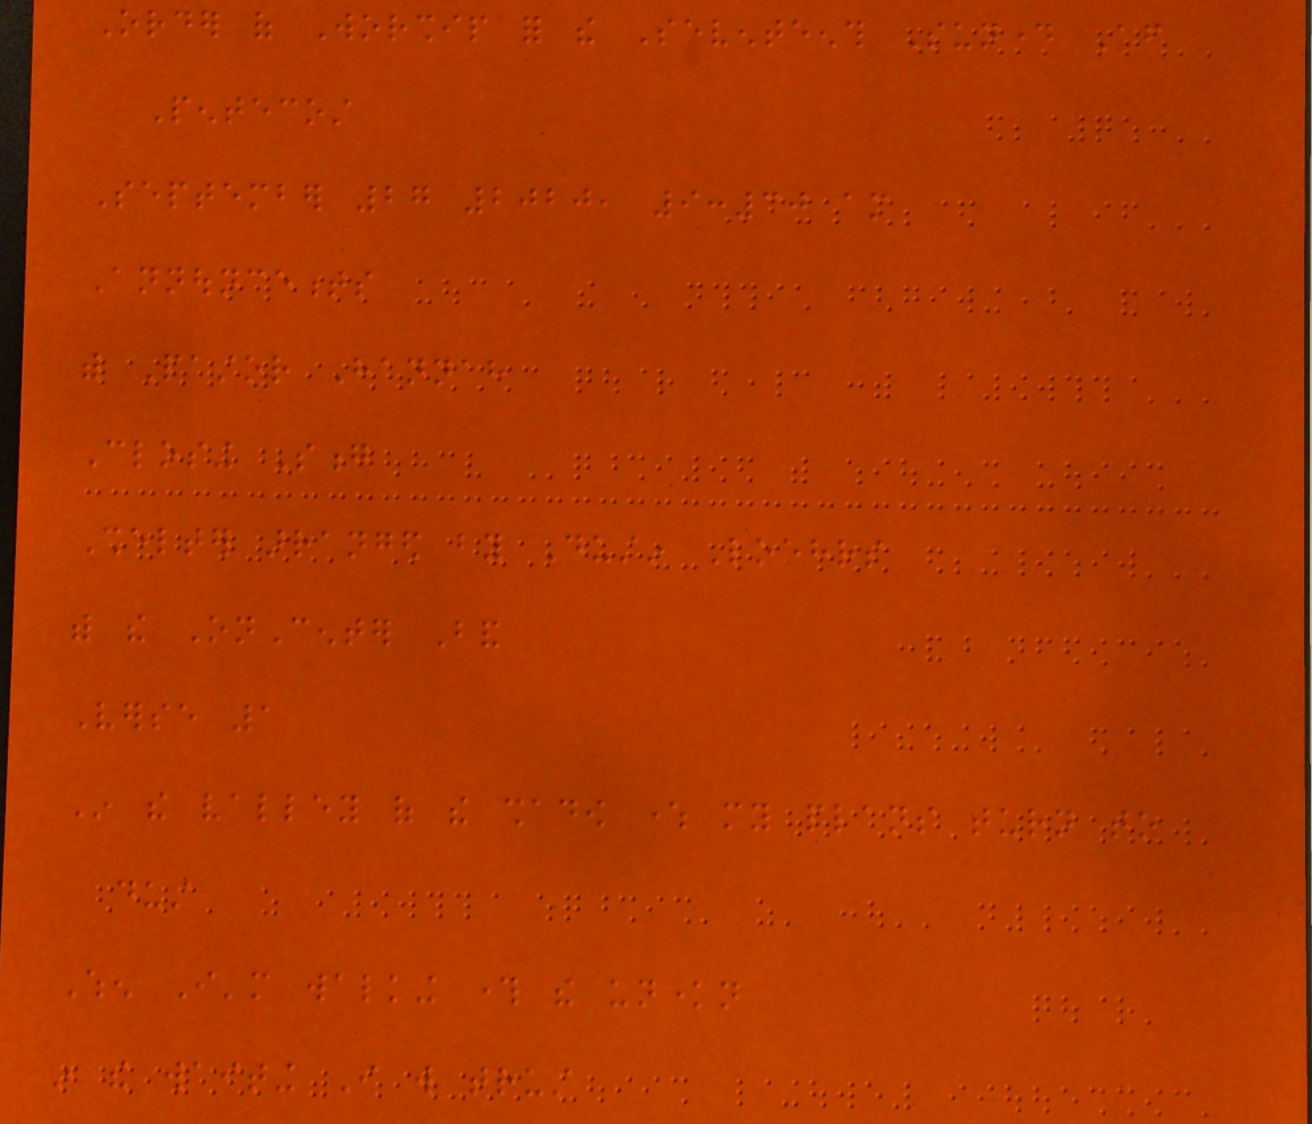Order of Worship for the Seventeenth Sunday After
Pentecost
September 27 2020, 9:30 am
Announcements
with Pastor Hannah
Closing Song
Shelter arranged by Dustin Loehrs
with the OnCenter Band
Verse 1
In the valley of the shadow where my plans turn to
dust
When I'm walking through the unknown
in the waiting I will trust
